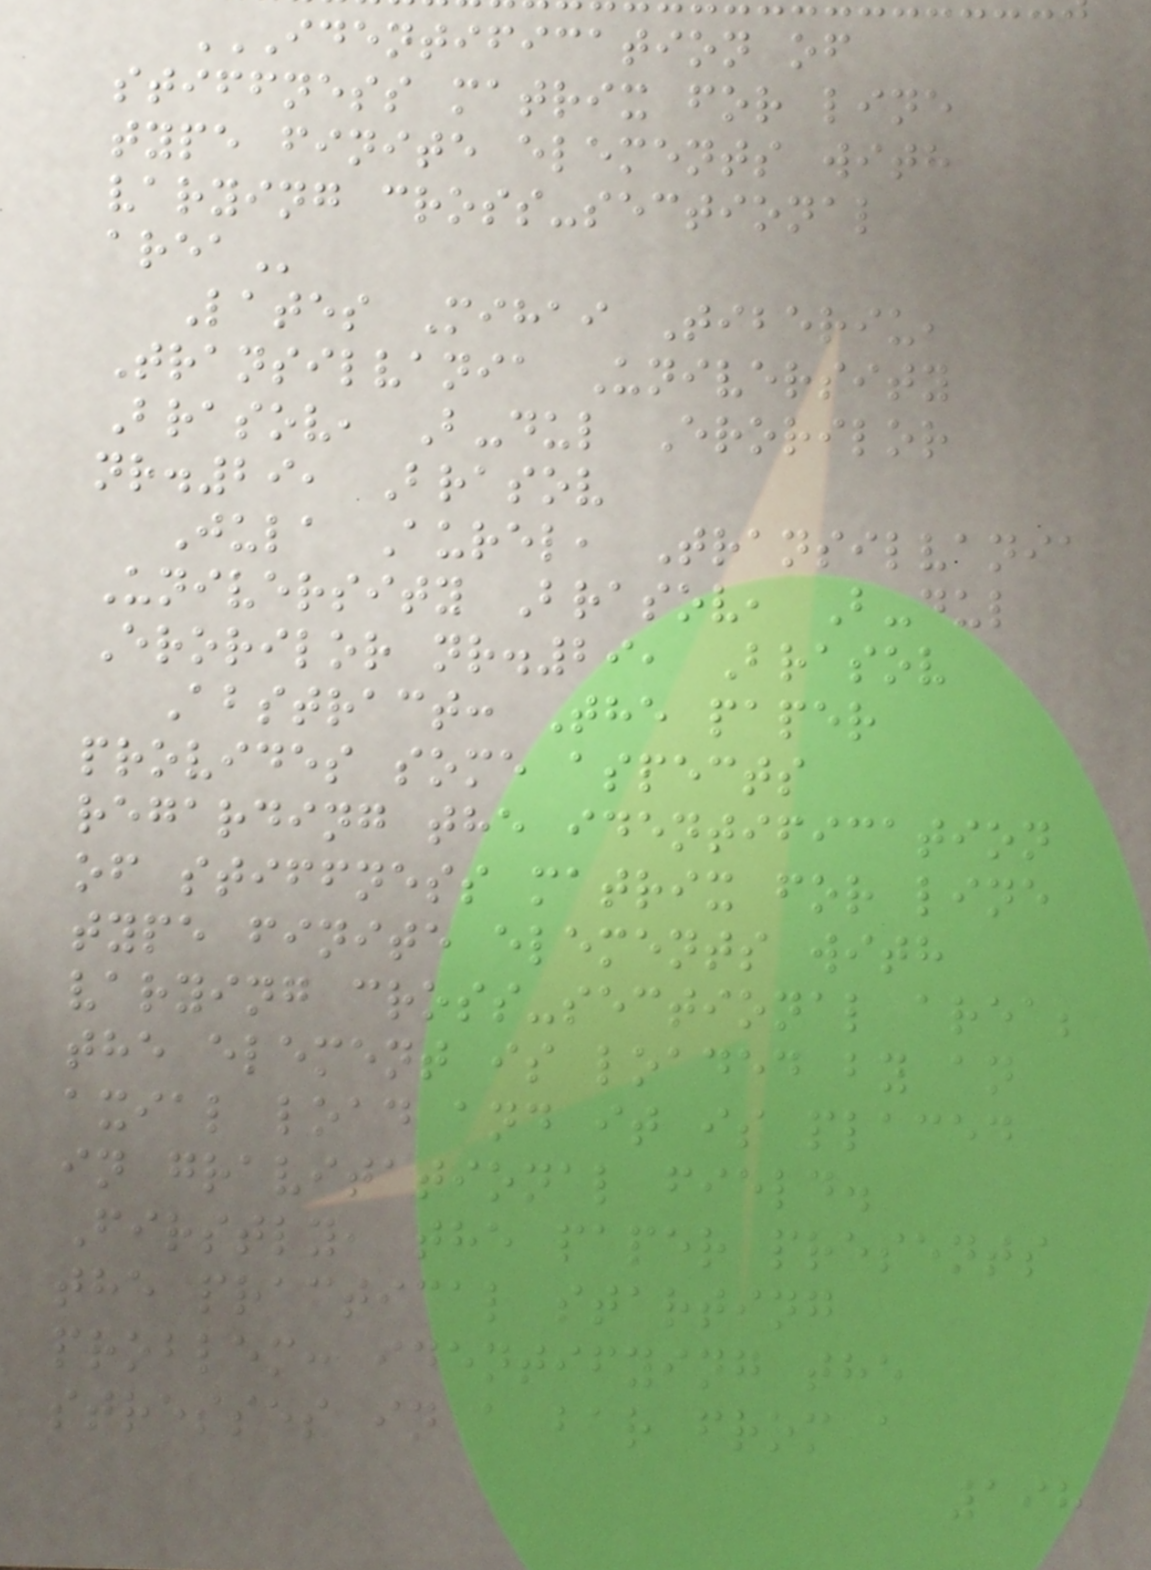IDENTIFICATION OF
STIFFNESS MATRIX FOR LINE
TYPE FINITE ELEMENTS WITH
VARYING CROSS-SECTIONAL
AREA
Lates Mihai Tiberiu,
Transilvania University
Brasov, B-dul Erorilor
nr.29, Brasov
Jula Aurel, Transilvania
University Brasov, B-dul
Erorilor nr.29, Brasov
Abstract: The paper
provides some aspects
regarding the identification
of stiffness matrix for line
type finite elements with
varying cross-sectional area;
the element is loaded by an
axial load and it is placed
in gravitational field.
Firstly, the paper presents
the practical starting
problem: identifying the
stresses in a bar from a
198
